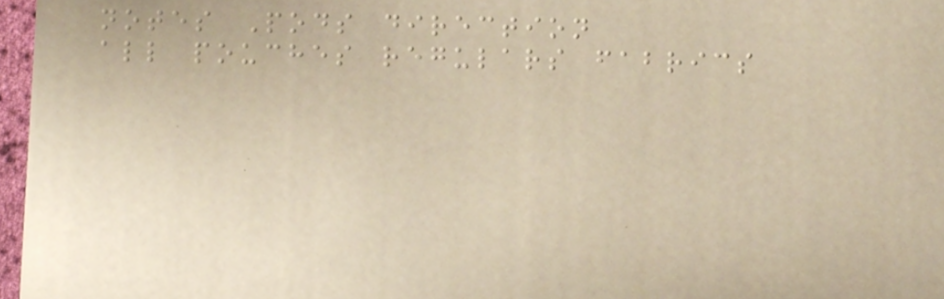notes Pods direction
all pouches regulars fabrics
